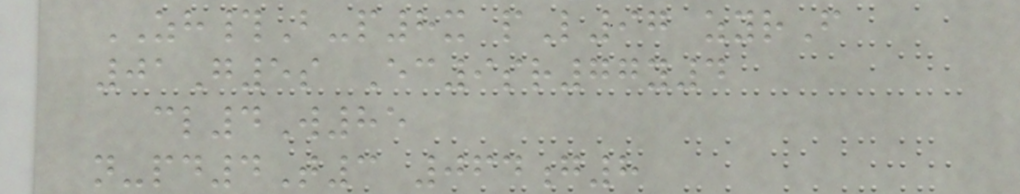ZH#B-p8x pL97 zyrF
01G5s Ec9sr77y4
cl4W85
n-pd4T3 064g8
